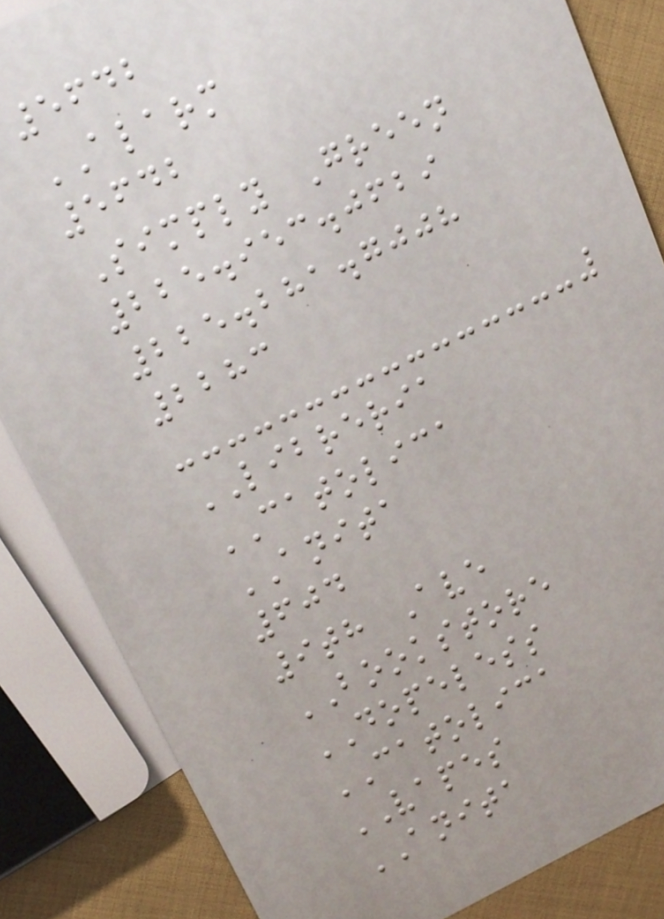5642
ALARM
5642
Simply Green
225.953.0629
225.281.7008
2283
LIBRERIA
CATOLICA
ANITA
604
9th Ave
BOOKSTORE
DOPELESS
CATOLICA
VAPES
ANITA
